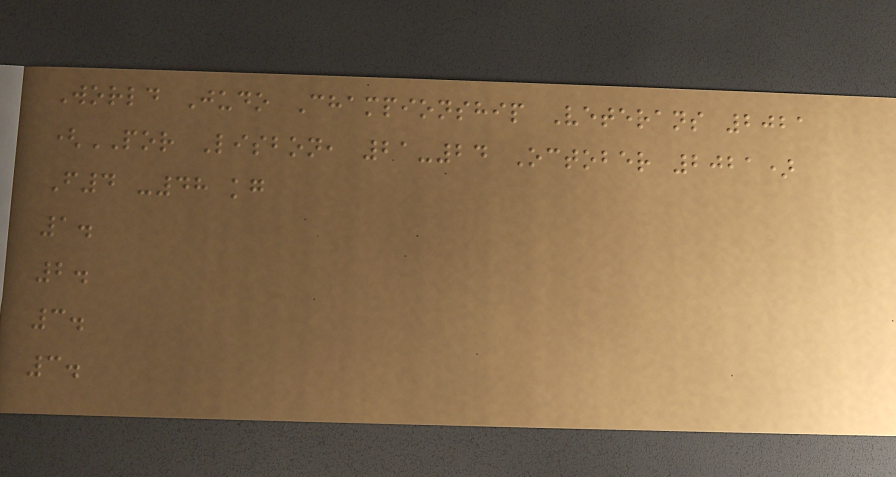World Judo Championship Veterans 2021
(POR Lisbon, 21-24 October 2021)
F4 -48 kg
1.
2.
3.
3.
